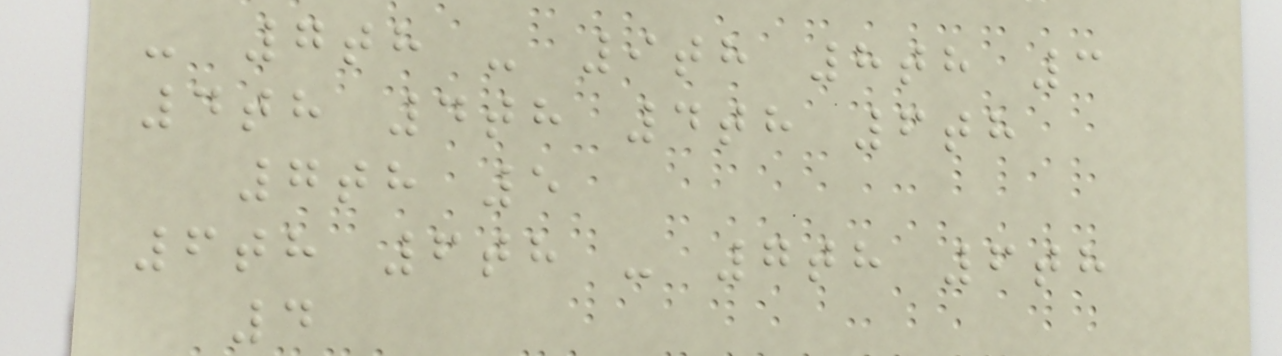- 7th - 9th 8th 3
4th 4th 4th 6th
7th 5
6th 6th - 7th 6th
4
